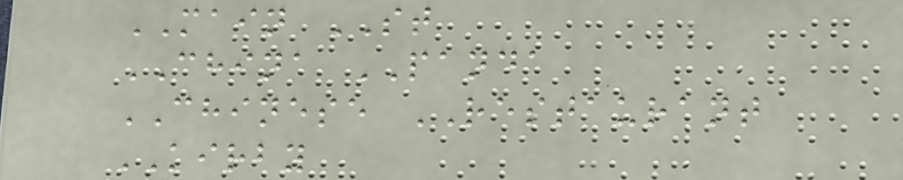MAIN ST
CHINA PANDA
CHINESE RESTAURANT
KIRBY
